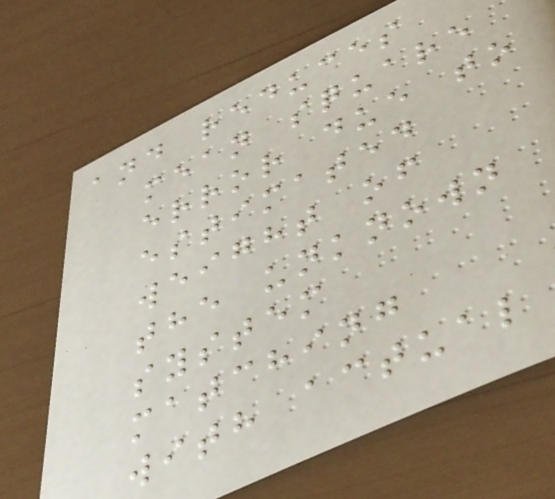and reduces
mean square
error due to
estimated
weight of
the unknown
system
matching
with actual
